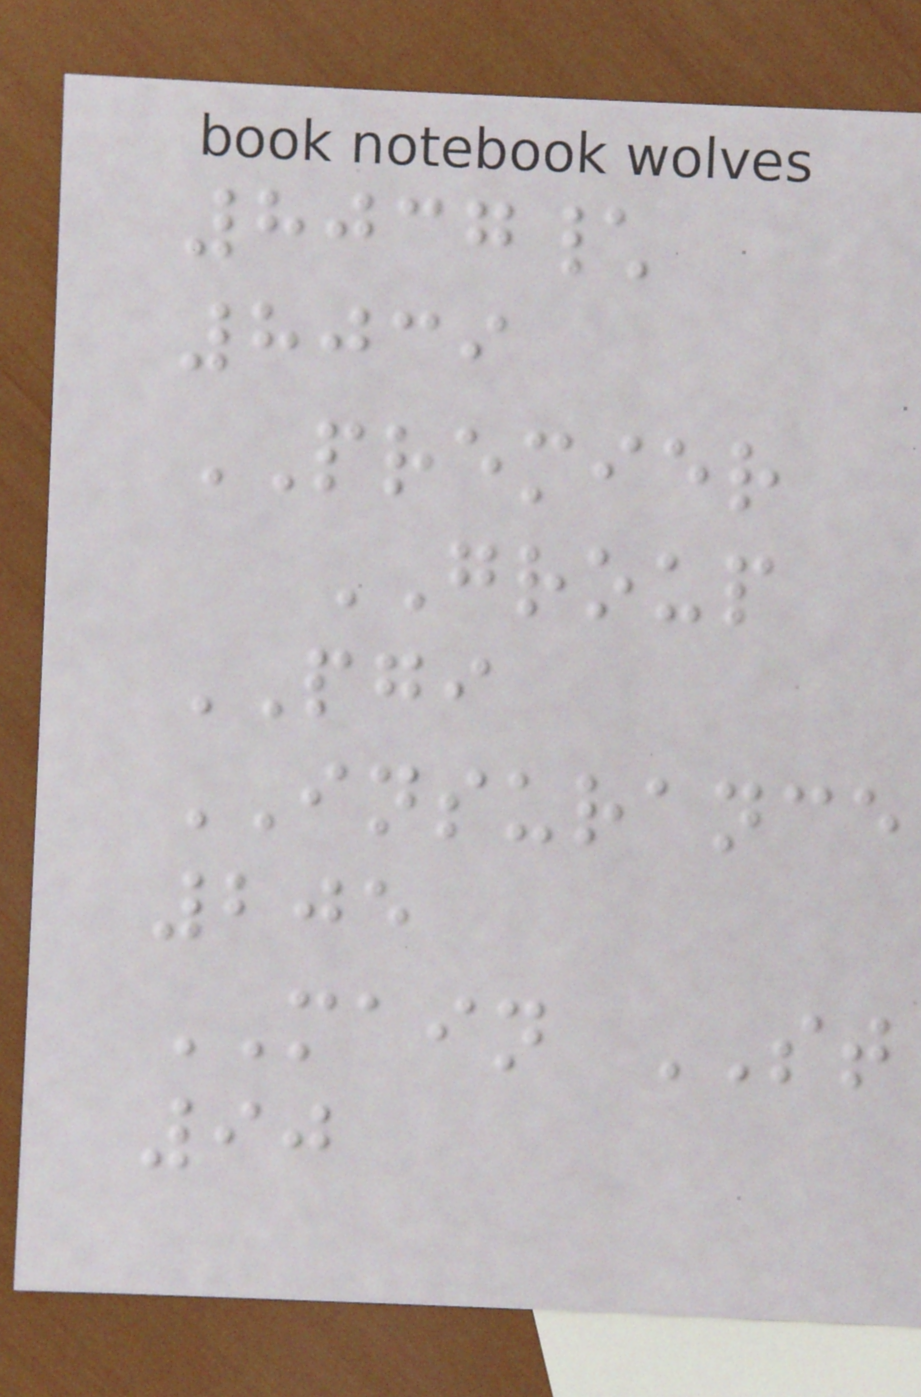8037\
8039
PREMIER
GROUP
PGI
INSURANCE
205
MAIN ST
90
